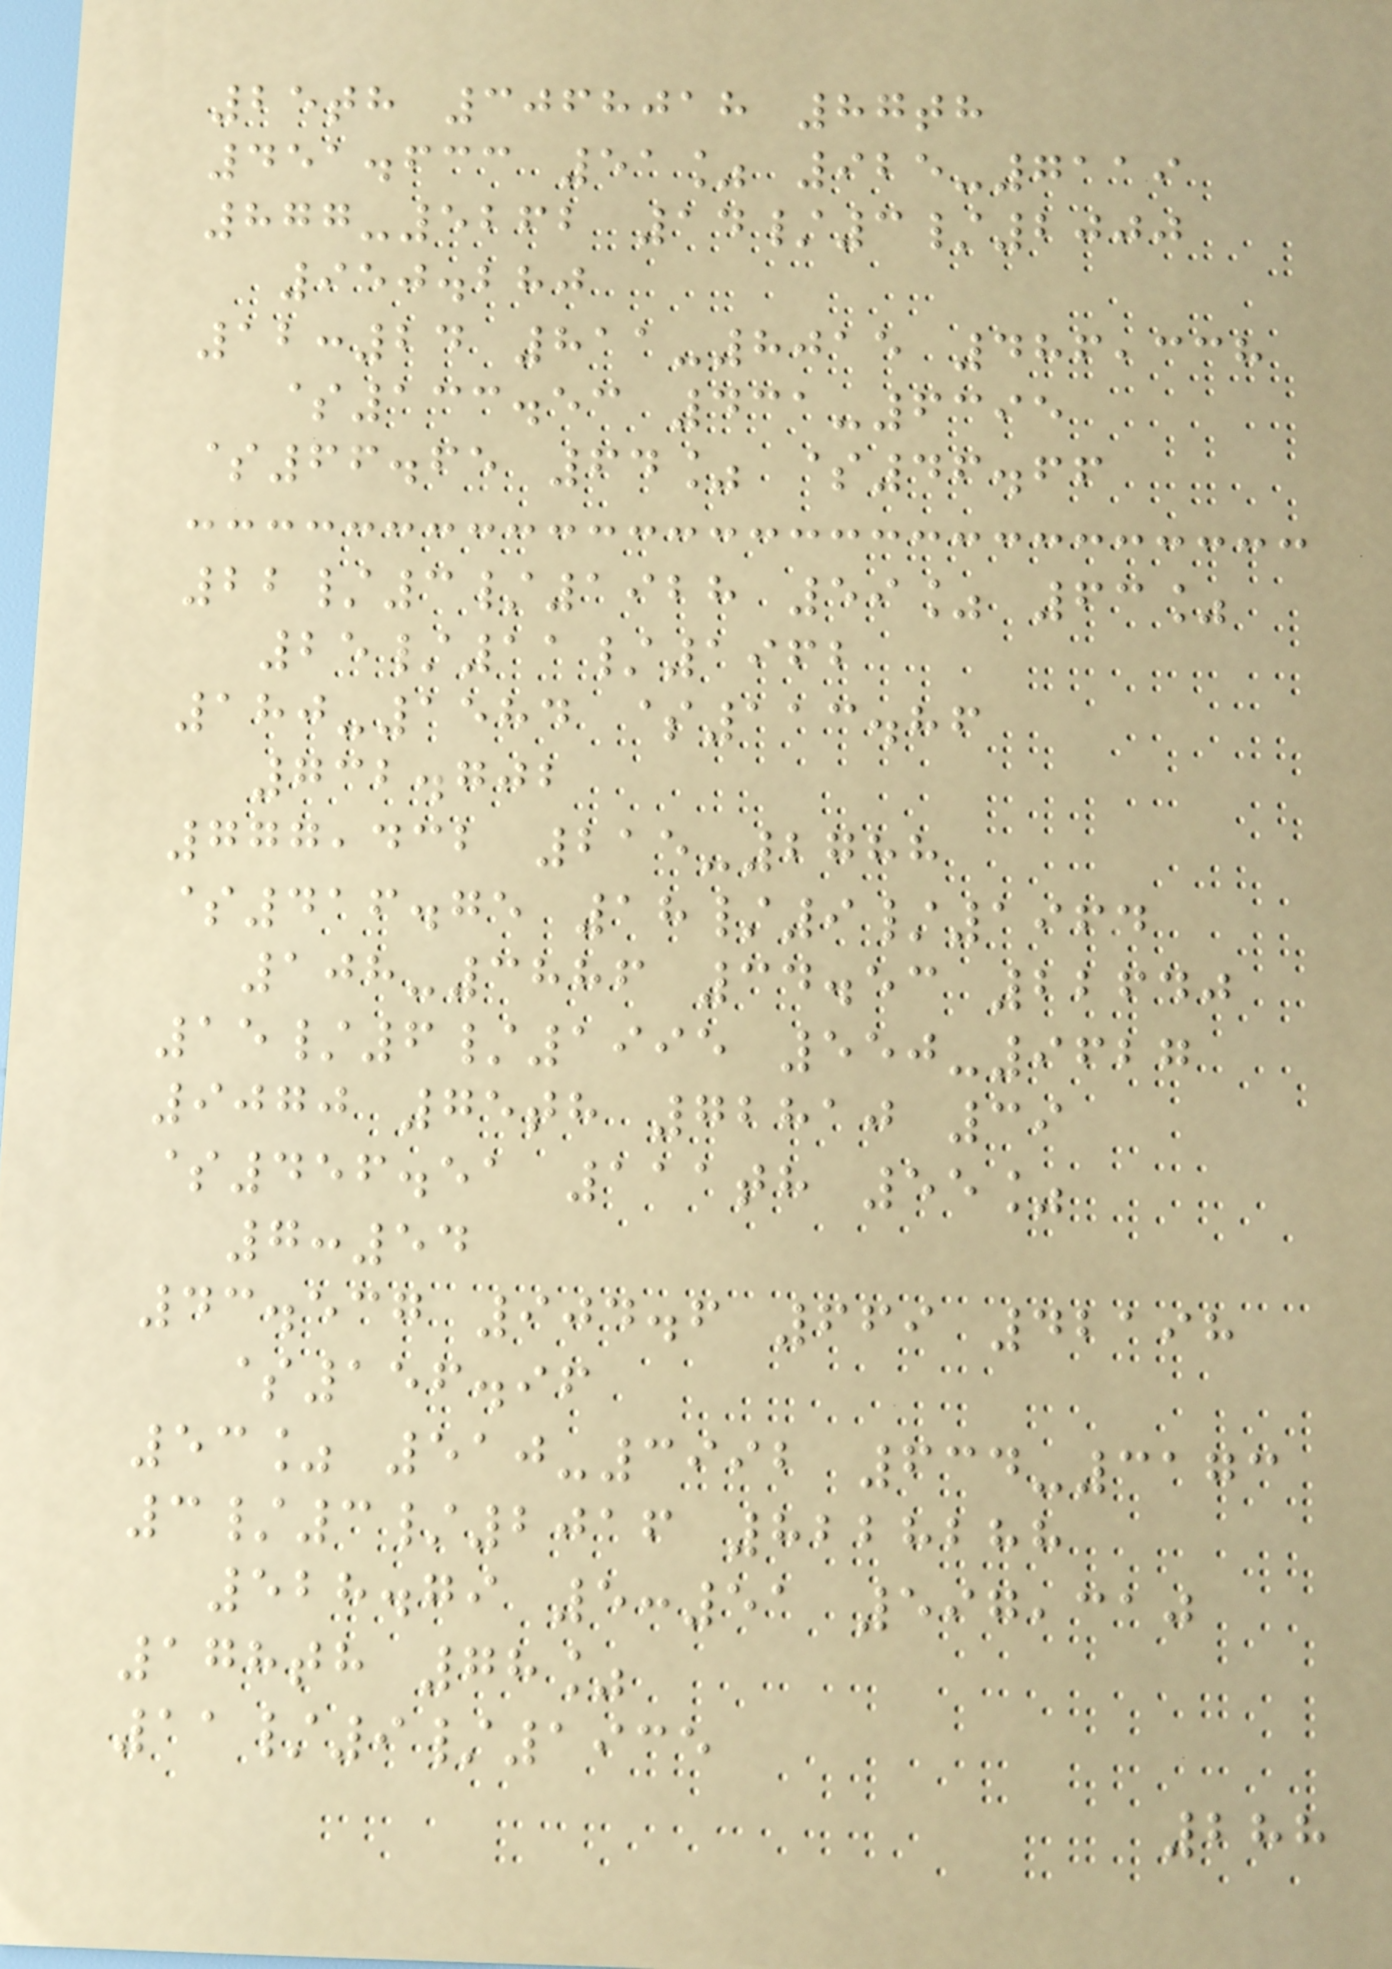25th 3068018 87th
451.633 51% 925-7119
877-5262 14/3/2000
950.280
12:24 811-8015 486,338
$133.53 431-6395
$66.65 64% $46.66
22/3/1928 59% 63%
25/11/1962
180-1584 $113.86
732.702
777,432 215-2788
$416.75 18/9/1964
108-3886 34.53 22640
15/6/1995 550-9627
9070 75th 72810 39
$456.51 111th 55%
7:54
43.537 904.6 669 42198
$156.96
53% 510-3992 634-3173
3/3/2016 8228288
528.79 5:51 597,310
178th 78%
11/9/1935
288
